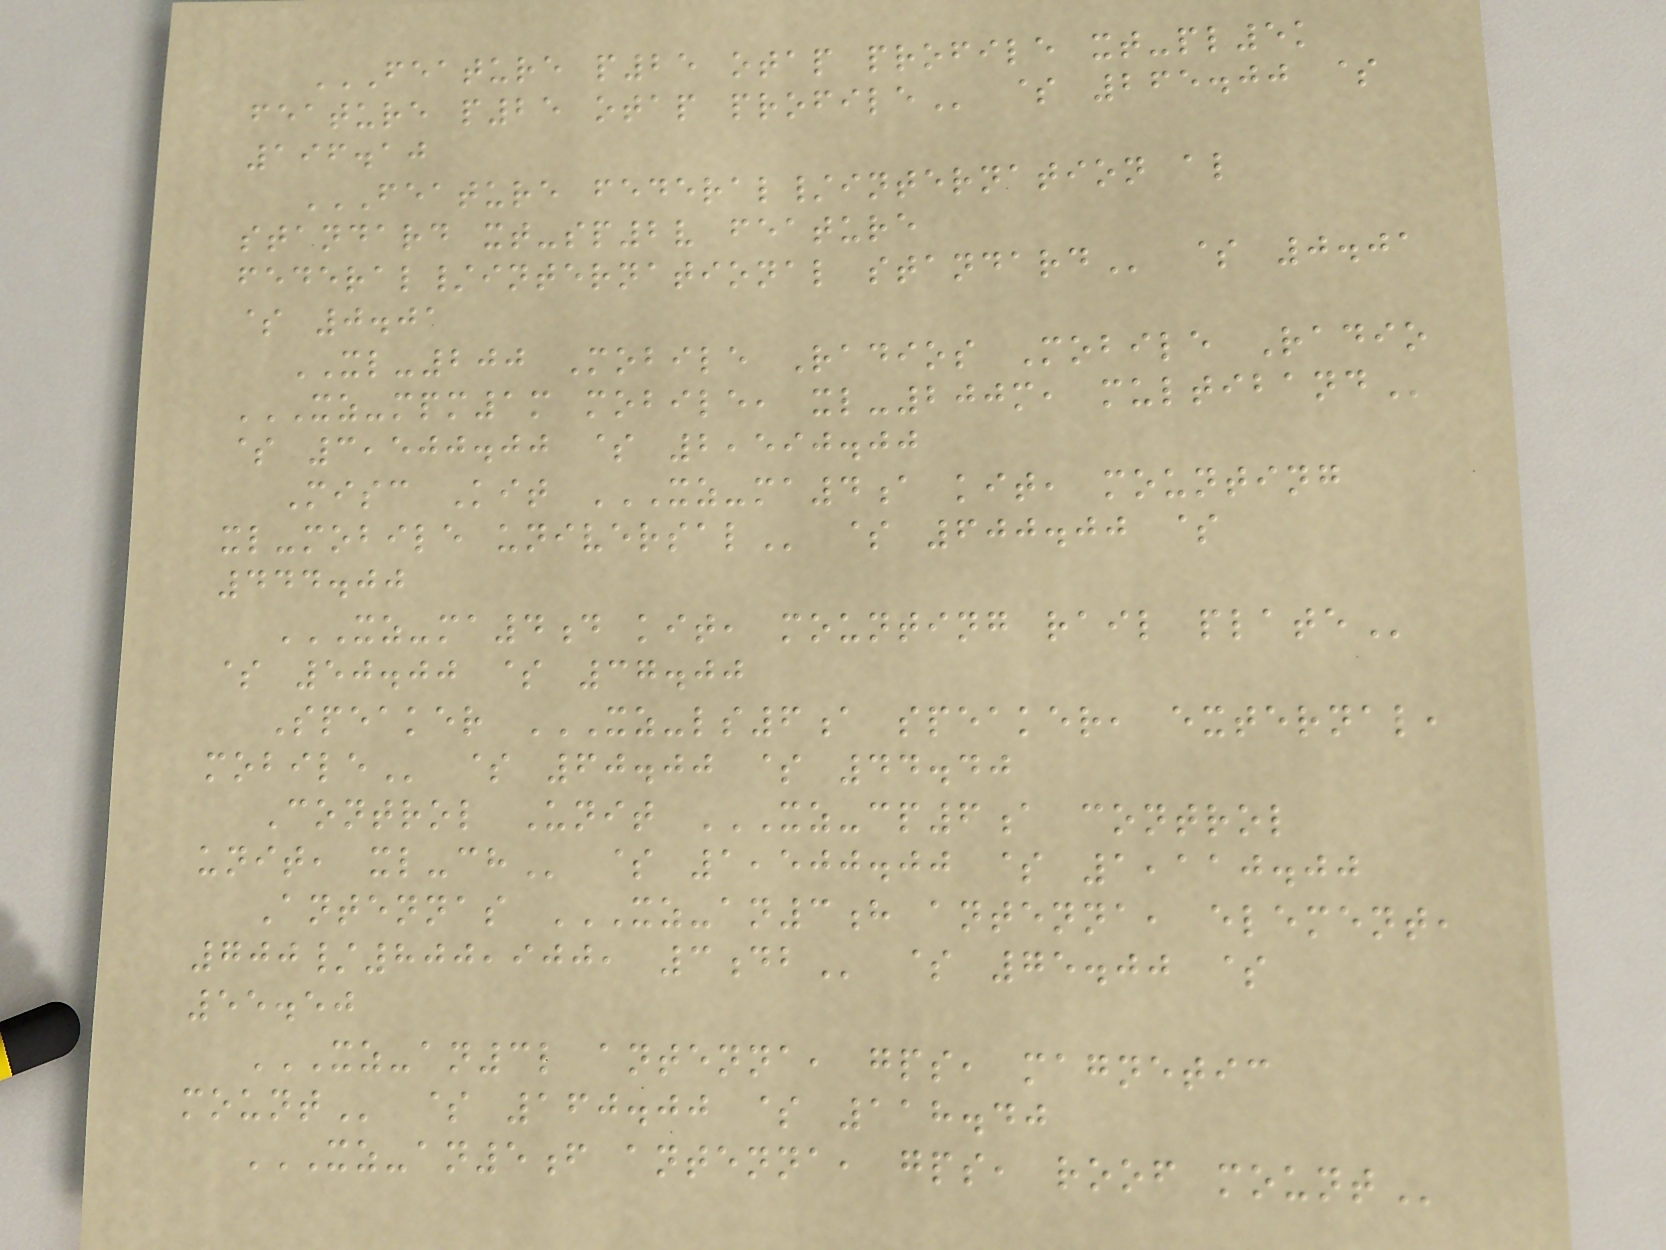FEATURE P25 OTAP PROFILE XT-PL5K
FEATURE P25 OTAP PROFILE $ 265.00 $
196.10
FEATURE FEDERAL/INTERNATION AL
STANDARD XT-SP2V FEATURE
FEDERAL/INTERNATIONAL STANDARD $ 0.01
$ 0.01
XL-200 Mobile Radios Mobile Radio
XZ-MPM1M MOBILE, XL-200M, MULTIBAND
$ 3,500.00 $ 2,590.00
Misc Kit XZ-MA4A KIT, MOUNTING
XL-MOBILE UNIVERSAL $ 600.00 $
444.00
XZ-MA4D KIT, MOUNTING RAIL PLATE
$ 50.00 $ 37.00
Speaker XZ-LS6A SPEAKER, EXTERNAL,
MOBILE $ 60.00 $ 44.40
Control Unit XZ-CP6A CONTROL
UNIT, XL-CH $ 1,500.00 $ 1,110.00
Antennas XZ-AN3H ANTENNA, ELEMENT,
700/800,900, 3DB $ 75.00 $
55.50
XZ-AN3L ANTENNA, GPS, MAGNETIC
MOUNT $ 160.00 $ 118.40
XZ-AN5F ANTENNA, GPS, ROOF MOUNT
